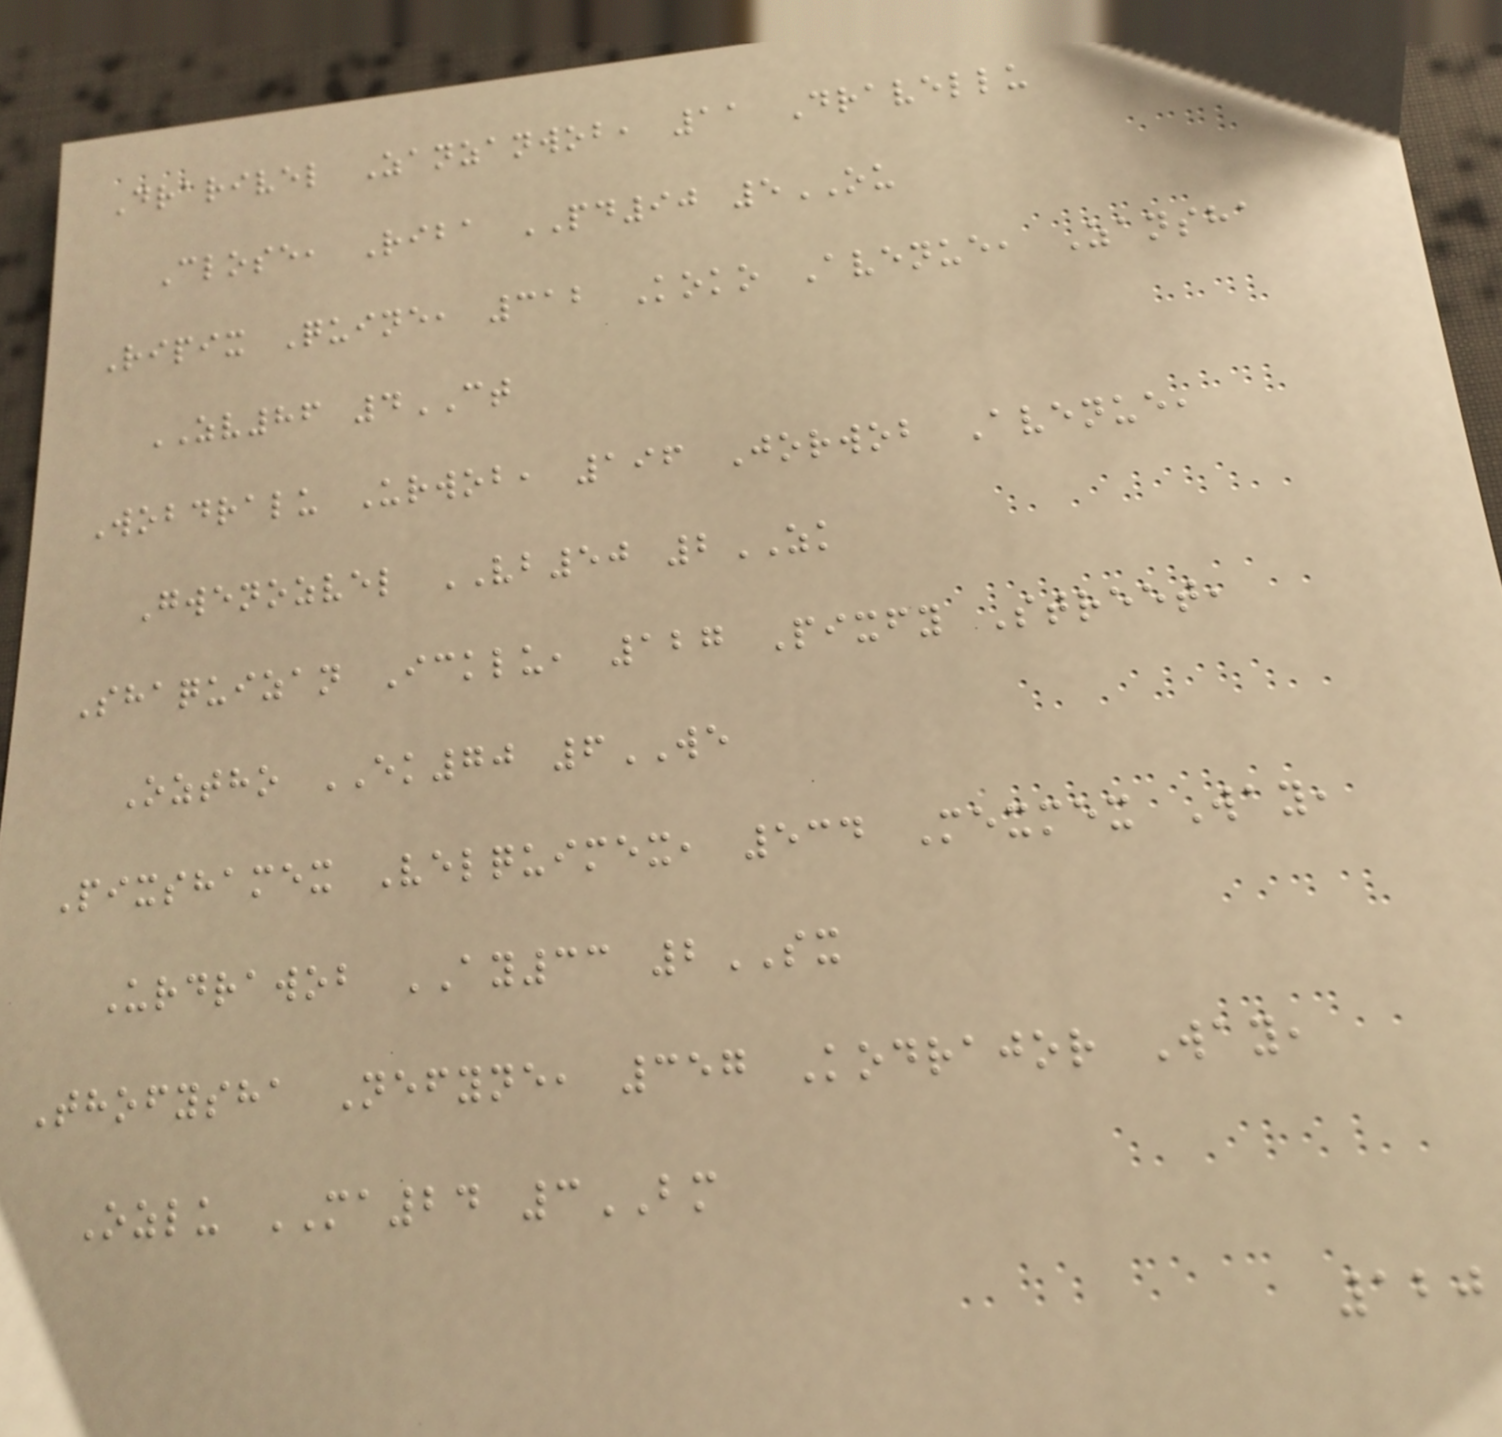Drarivel Zanzanwob, 11 Dravellu
Close, Riba PD90 5OU
Ripix Quine, 312 Koko Avenue, Zansha
ZV86 4CT
Wobdralu Urwob, 196 Jorwob Avenue,
Gwenozvel VB50 2ZK
Shaquizan Icklu, 127 Pixfy Street,
Oztho EK70 6WE
Pixshamex Velquimex, 534 Mexmex Way,
Urdrawob AY33 2SX
Thofysha Nefyne, 357 Kodrajor Way,
Ozlu MA24 3BM
120
